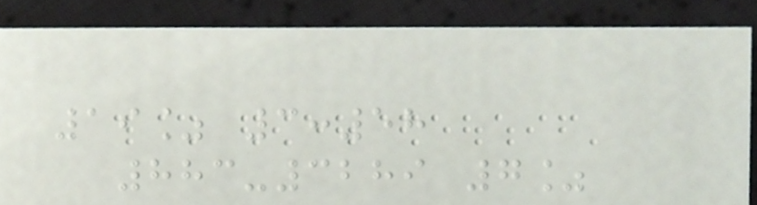19% 3:58
883-3289 7%
